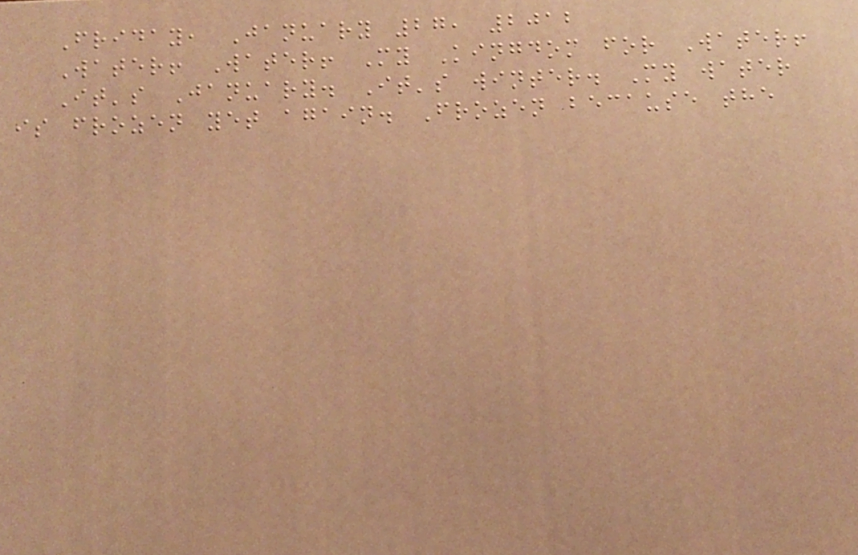Friday, January 27, 2012
Water! Water! My Kingdom for Water!
It's January. It's winter. My water
is frozen yet again. Frozen because the
